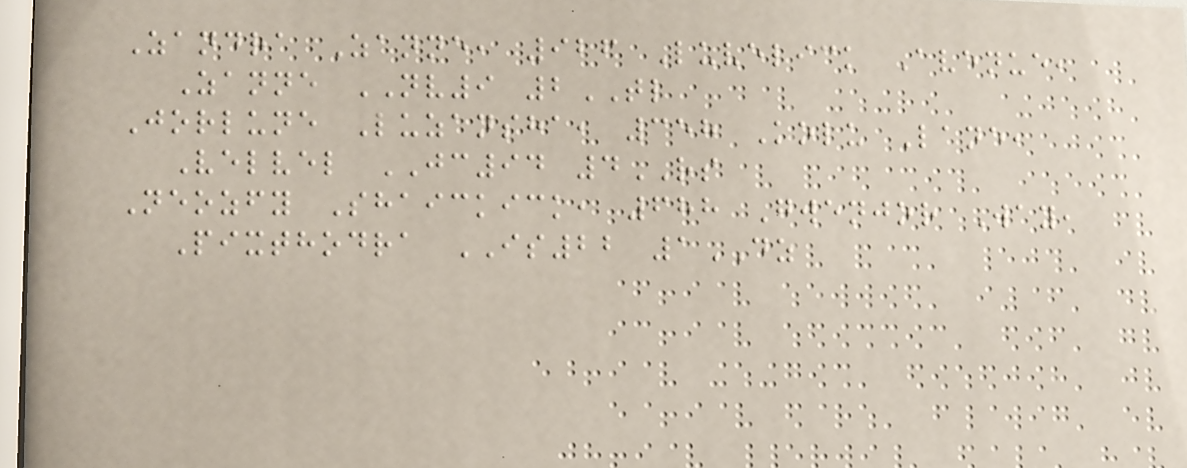Zandra Zanne, 926 Luvelick Avenue,
Zanne NV9 2TL
Jorlune Luzansha, 358 Kolu Lane,
Velvel JC94 4RS
Neozfy Shaickick, 688 Gwenjor Way,
Pixthodra IS22 1DZ
